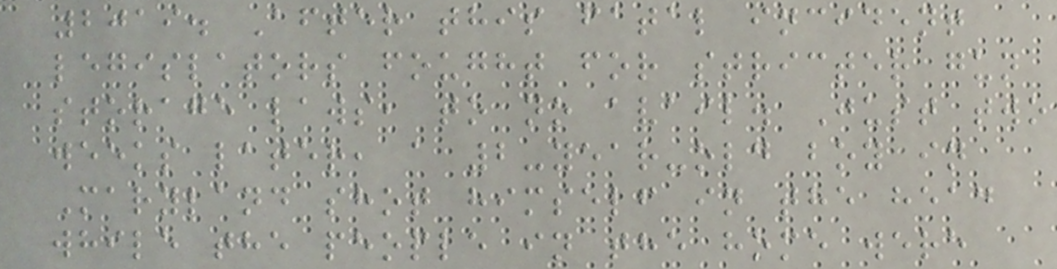2019. After this fatal incident
legislators fought for stricter gun
storage laws, to no avail. Just two
weeks later, a 2-year-old boy in
Maryland shot himself in the head
while the people in the home were
